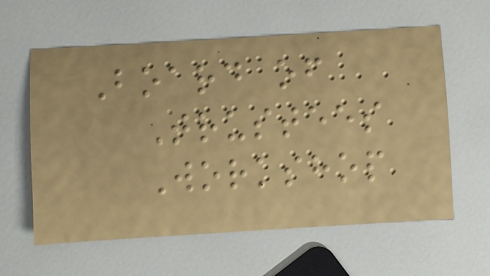Board of
Trustees
Workshop
